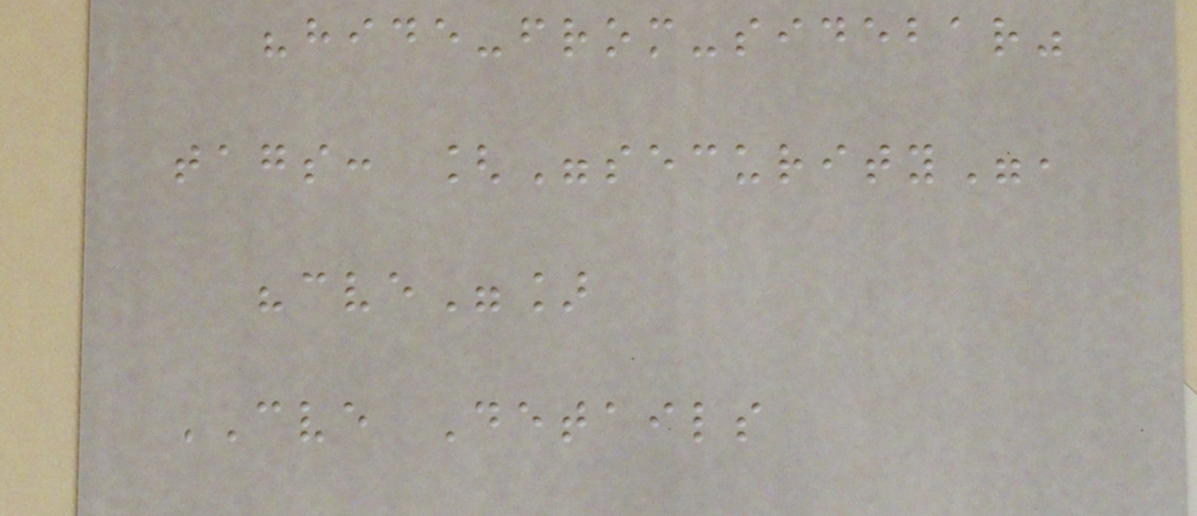"hide-from-sidebar"
tags: ["security",
"cve"]
CVE Details
